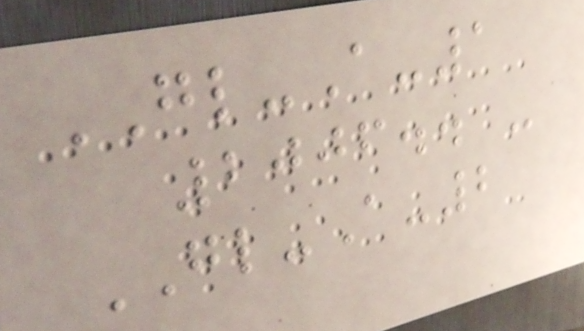GL-A-1
2006.. -
GL-A-2
